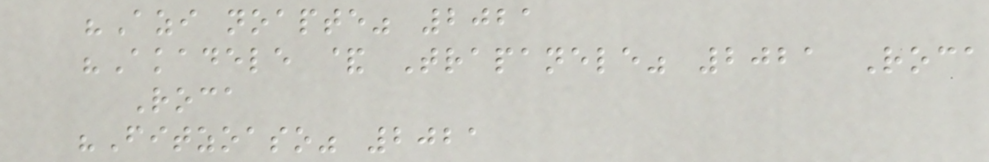"Azi noapte" 2021
"Akadele & Trapanele" 2021 Roca
Roca
"Fitzoaso" 2021
